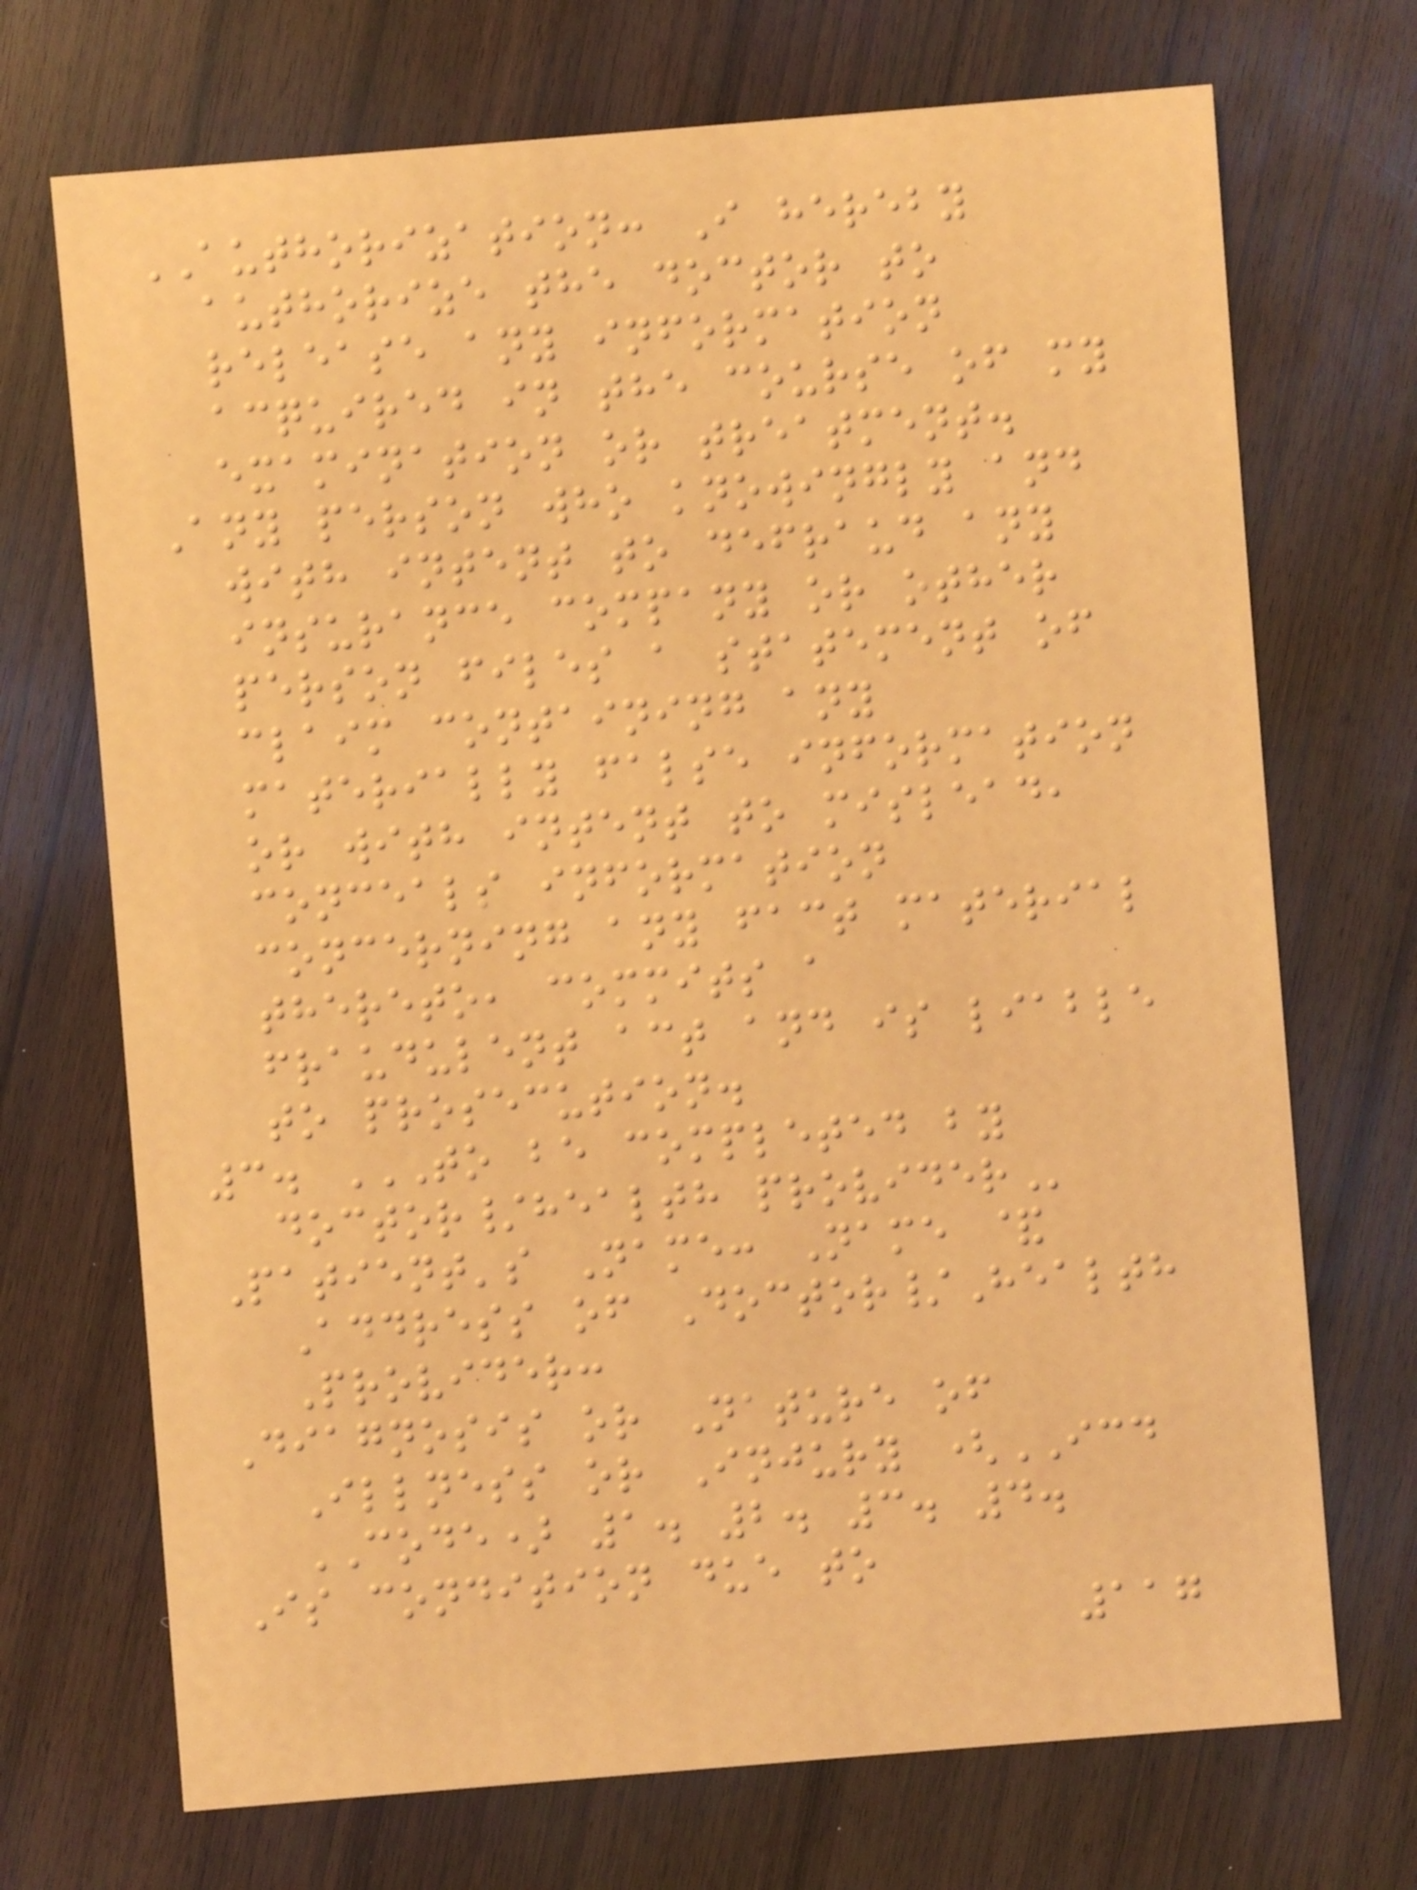AUTHORIZATION: I hereby
authorize the doctor to
release any information
acquired in the course of my
examination or treatment.
Any person who knowingly and
with intent to defraud any
insurance company or other
person files a statement of
claim containing any
materially false information
or with intent to mislead,
conceals information
concerning any fact material
thereto, commits a
fraudulent act and is liable
to prosecution.
3. TO BE COMPLETED BY
DOCTOR/HEALTH PROVIDER
Patient's Name: Name &
Address of Doctor/Health
Provider:
Diagnosis or Nature of
Illness or Injury (ICD
CODE) 1. 2. 3. 4.
Is condition due to
117
